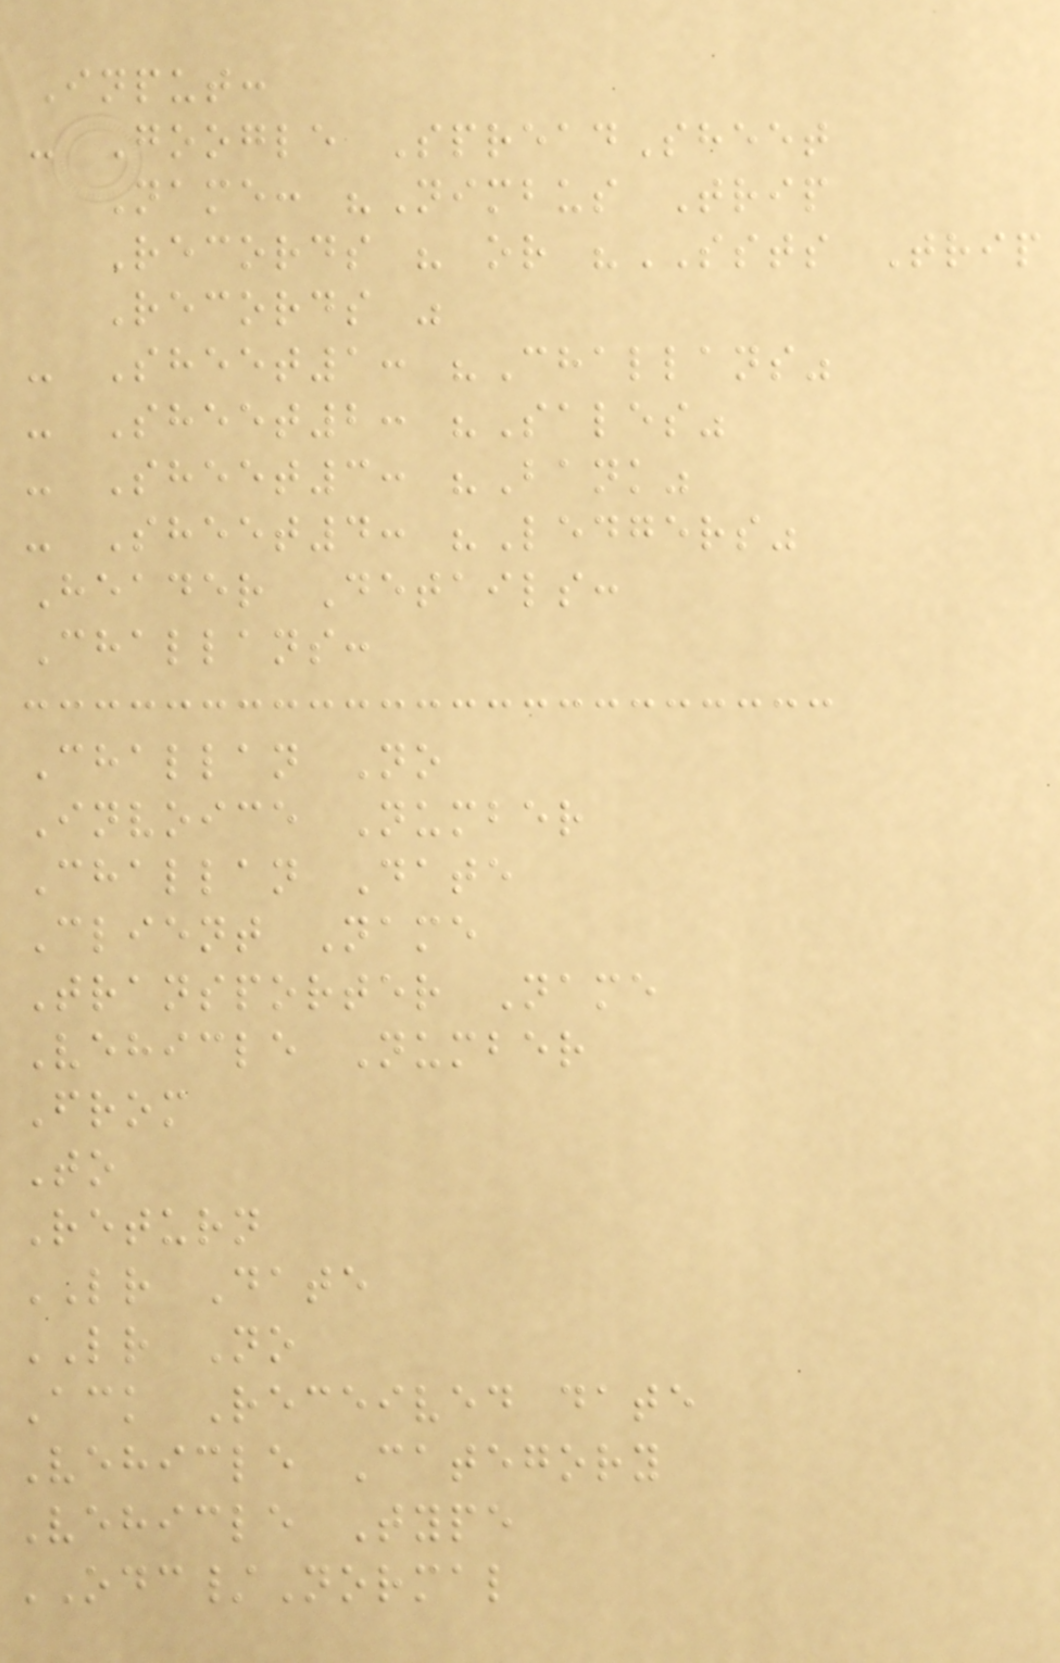Input:
- Google SpreadSheet
Name: "Nimbus Trip
Records " or "SSTS Trip
Records "
- Sheet1: "Challans"
- Sheet2: "Sales"
- Sheet3: "Bank"
- Sheet4: "Ledgers"
Header Details:
Challans:
Challan No
Invoice Number
Challan Date
Client Name
Transporter Name
Vehicle Number
From
To
Return
LR Date
LR No
Ack Received date
Vehicle Category
Vehicle Type
ODC/Normal
